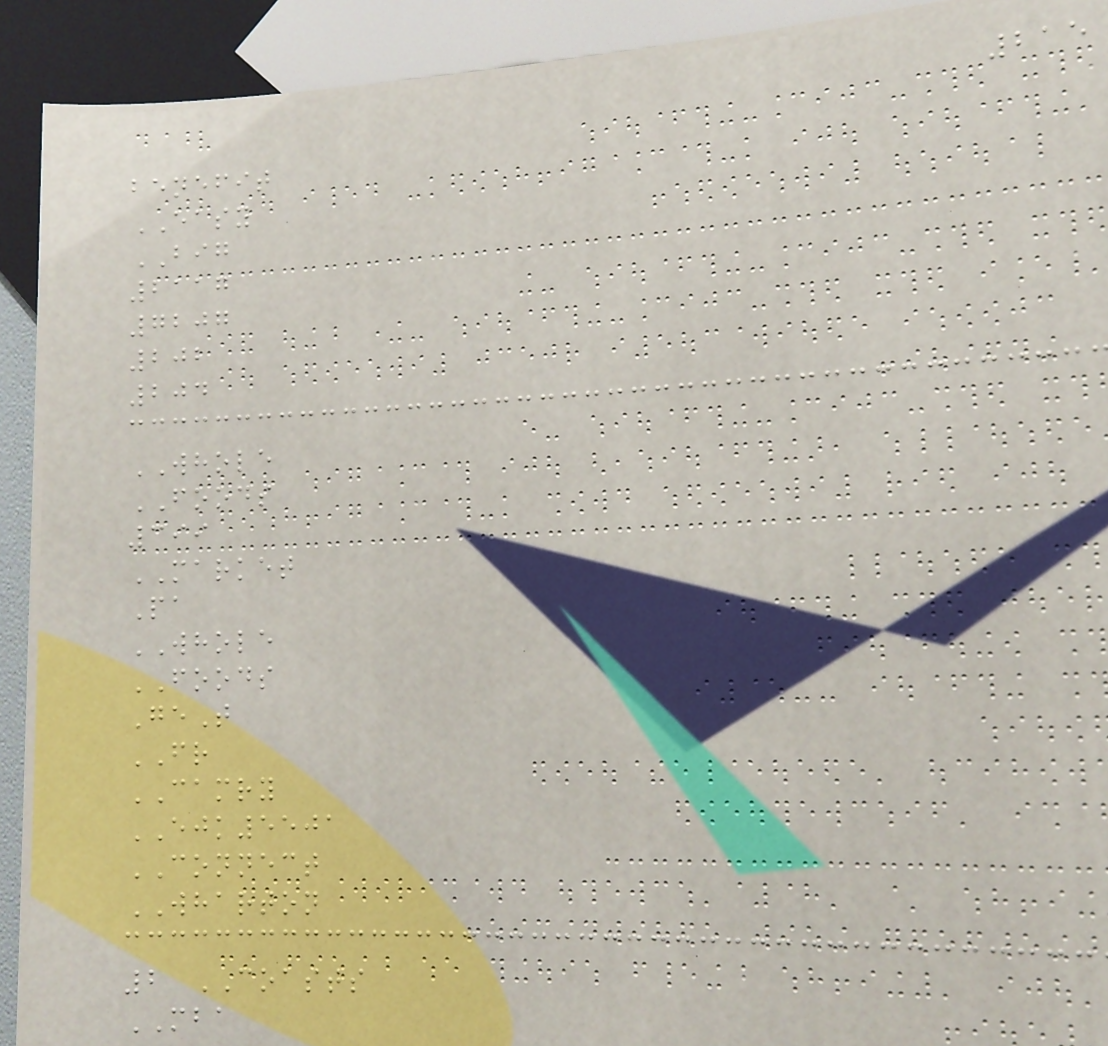215
benefit
EASY
BIG
2117
7207
202
204
WHOLE
FOODS
399
MARKET
Pa
WHOLE
FOODS
GeT
FR
CAMRY
EJK5501
CONNECT
WHARTON
2 COASTS
MBA
